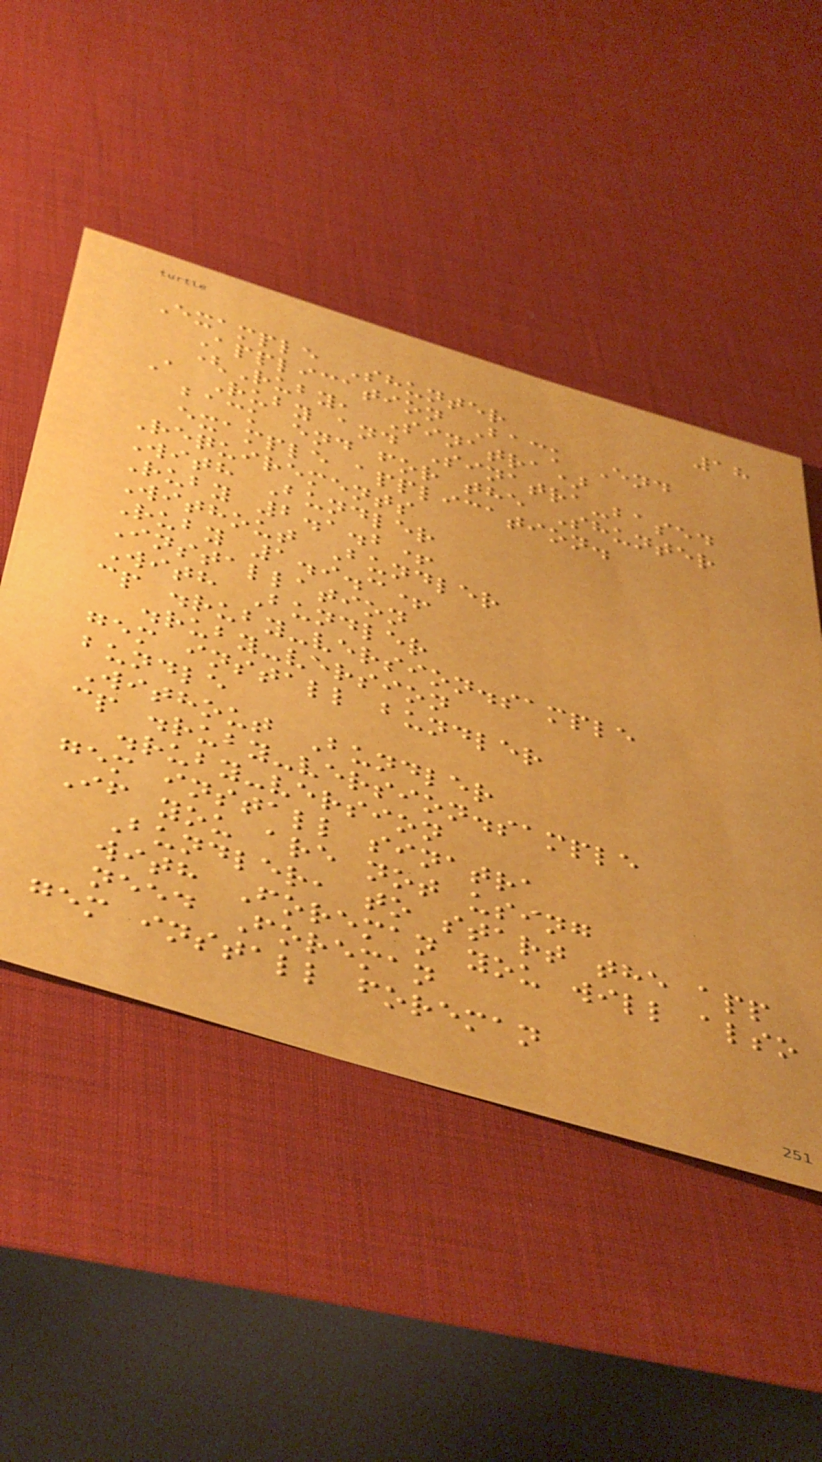18
Example Shunter
Application Back End
(Ruby, Sinatra)
A Ruby and Sinatra-based
back end for the Shunter
example application.
Requirements
With Bundler
Ruby 2.1.2+
Without Bundler
Ruby 1.9.3+
Installation
With Bundler
cp .ruby-version.sample
.ruby-version
gem install bundler
bundle
Without Bundler
cp .ruby-version.sample
.ruby-version
gem install sinatra
If you are not using
Bundler, to start the app
with Foreman you will also
need Foreman
gem install foreman
